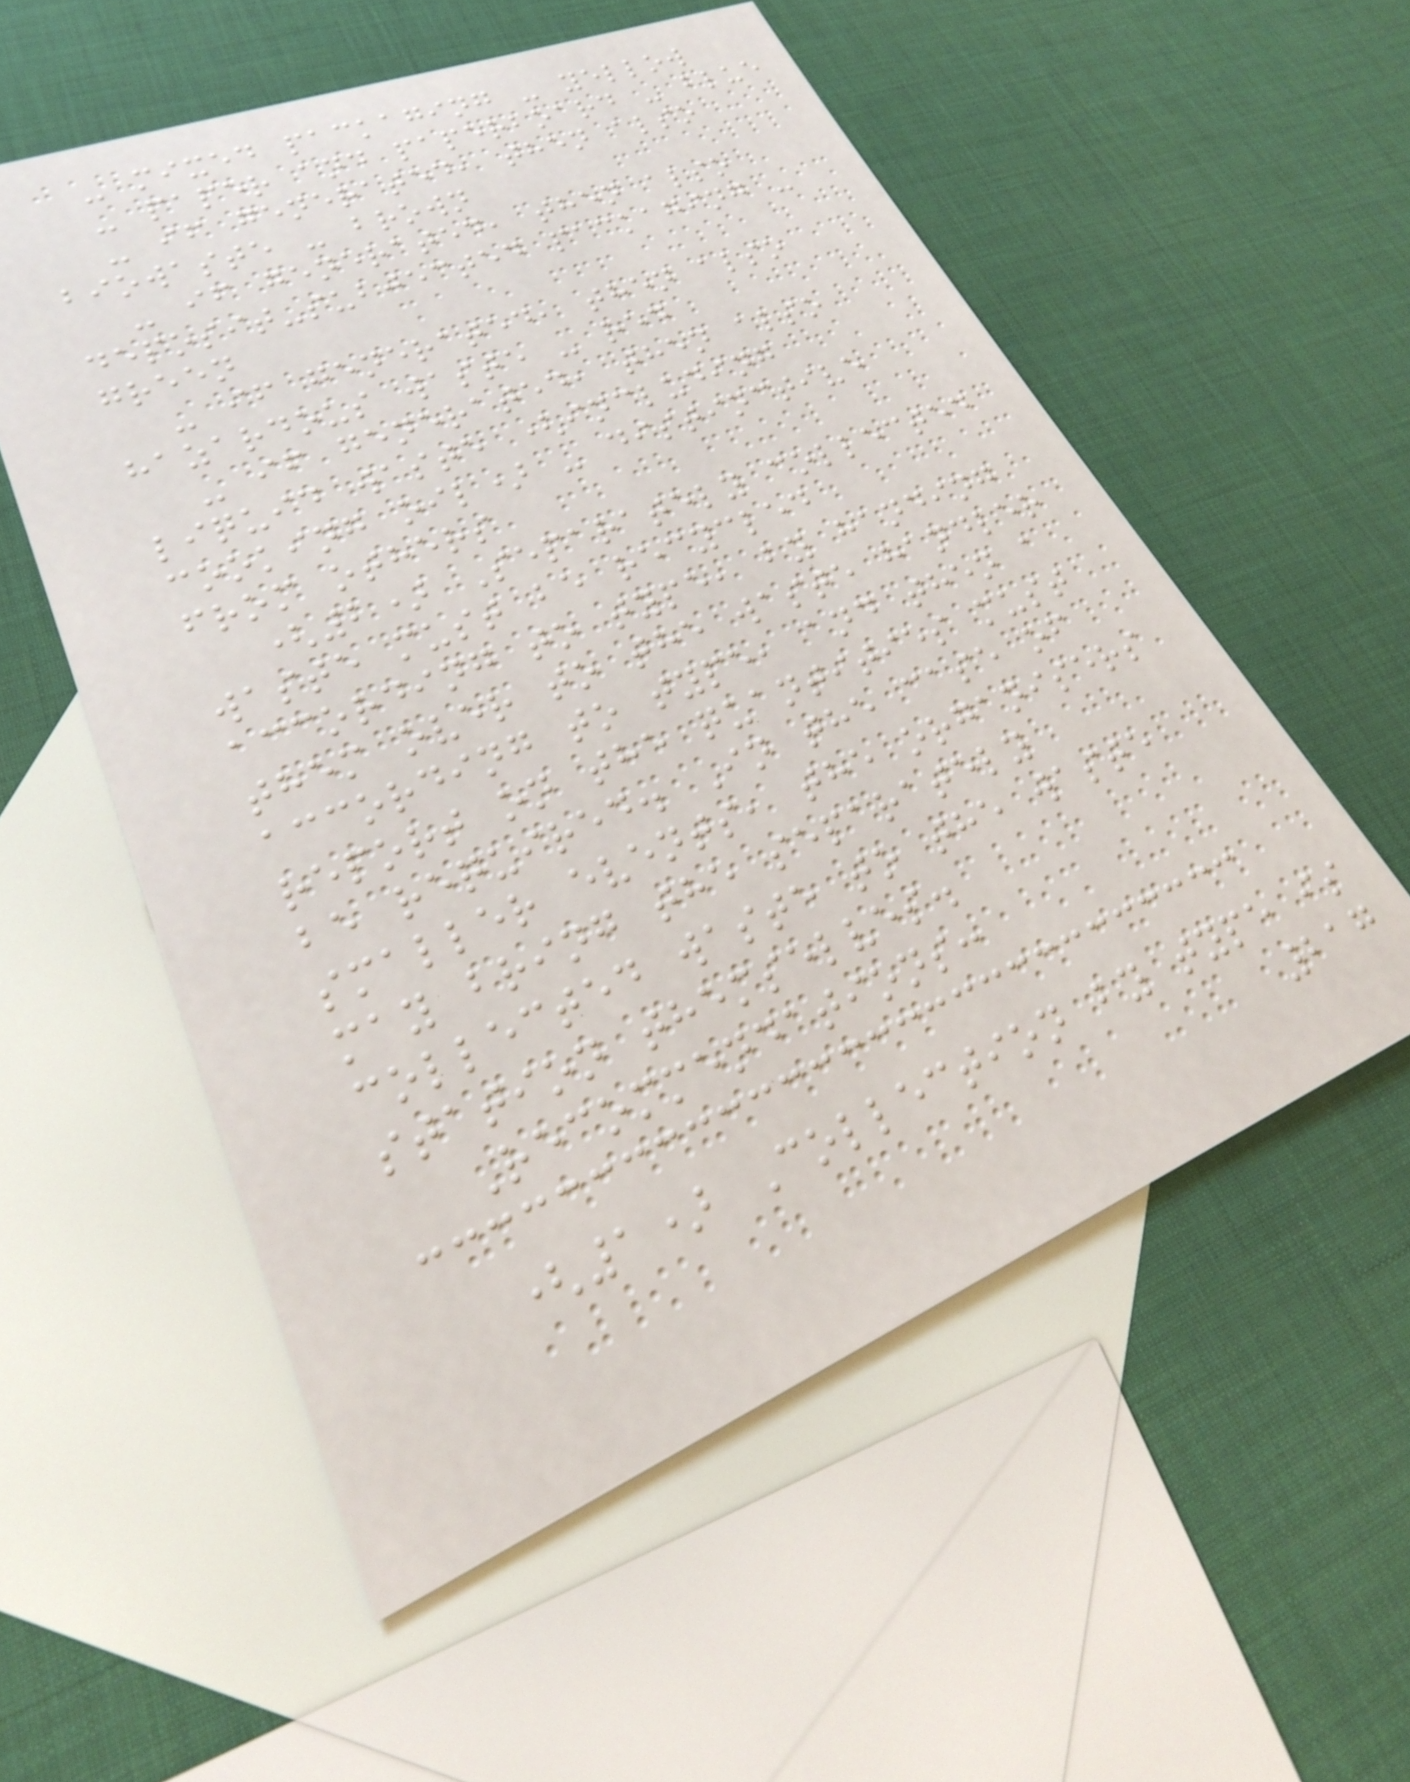- mixed packaging - yellow
- paper and paperboard - blue
- if generated, then also
biowaste - brown
- if generated, then also
deposit-subjected packaging -
green
- if generated, then also
hazardous waste - red
- if generated, then also
liquid waste (including
cooking oil) - distinctive
from others
(2) Separately collected
waste must be recycled
according to type, by handing
them over to the waste handler
according to type, and then a
report on the quantities must
be required. In the case of
smaller events, the organisers
may bring the separately
collected waste to the waste
station themselves.
Recommendations:
(1) Collection by type is
217
